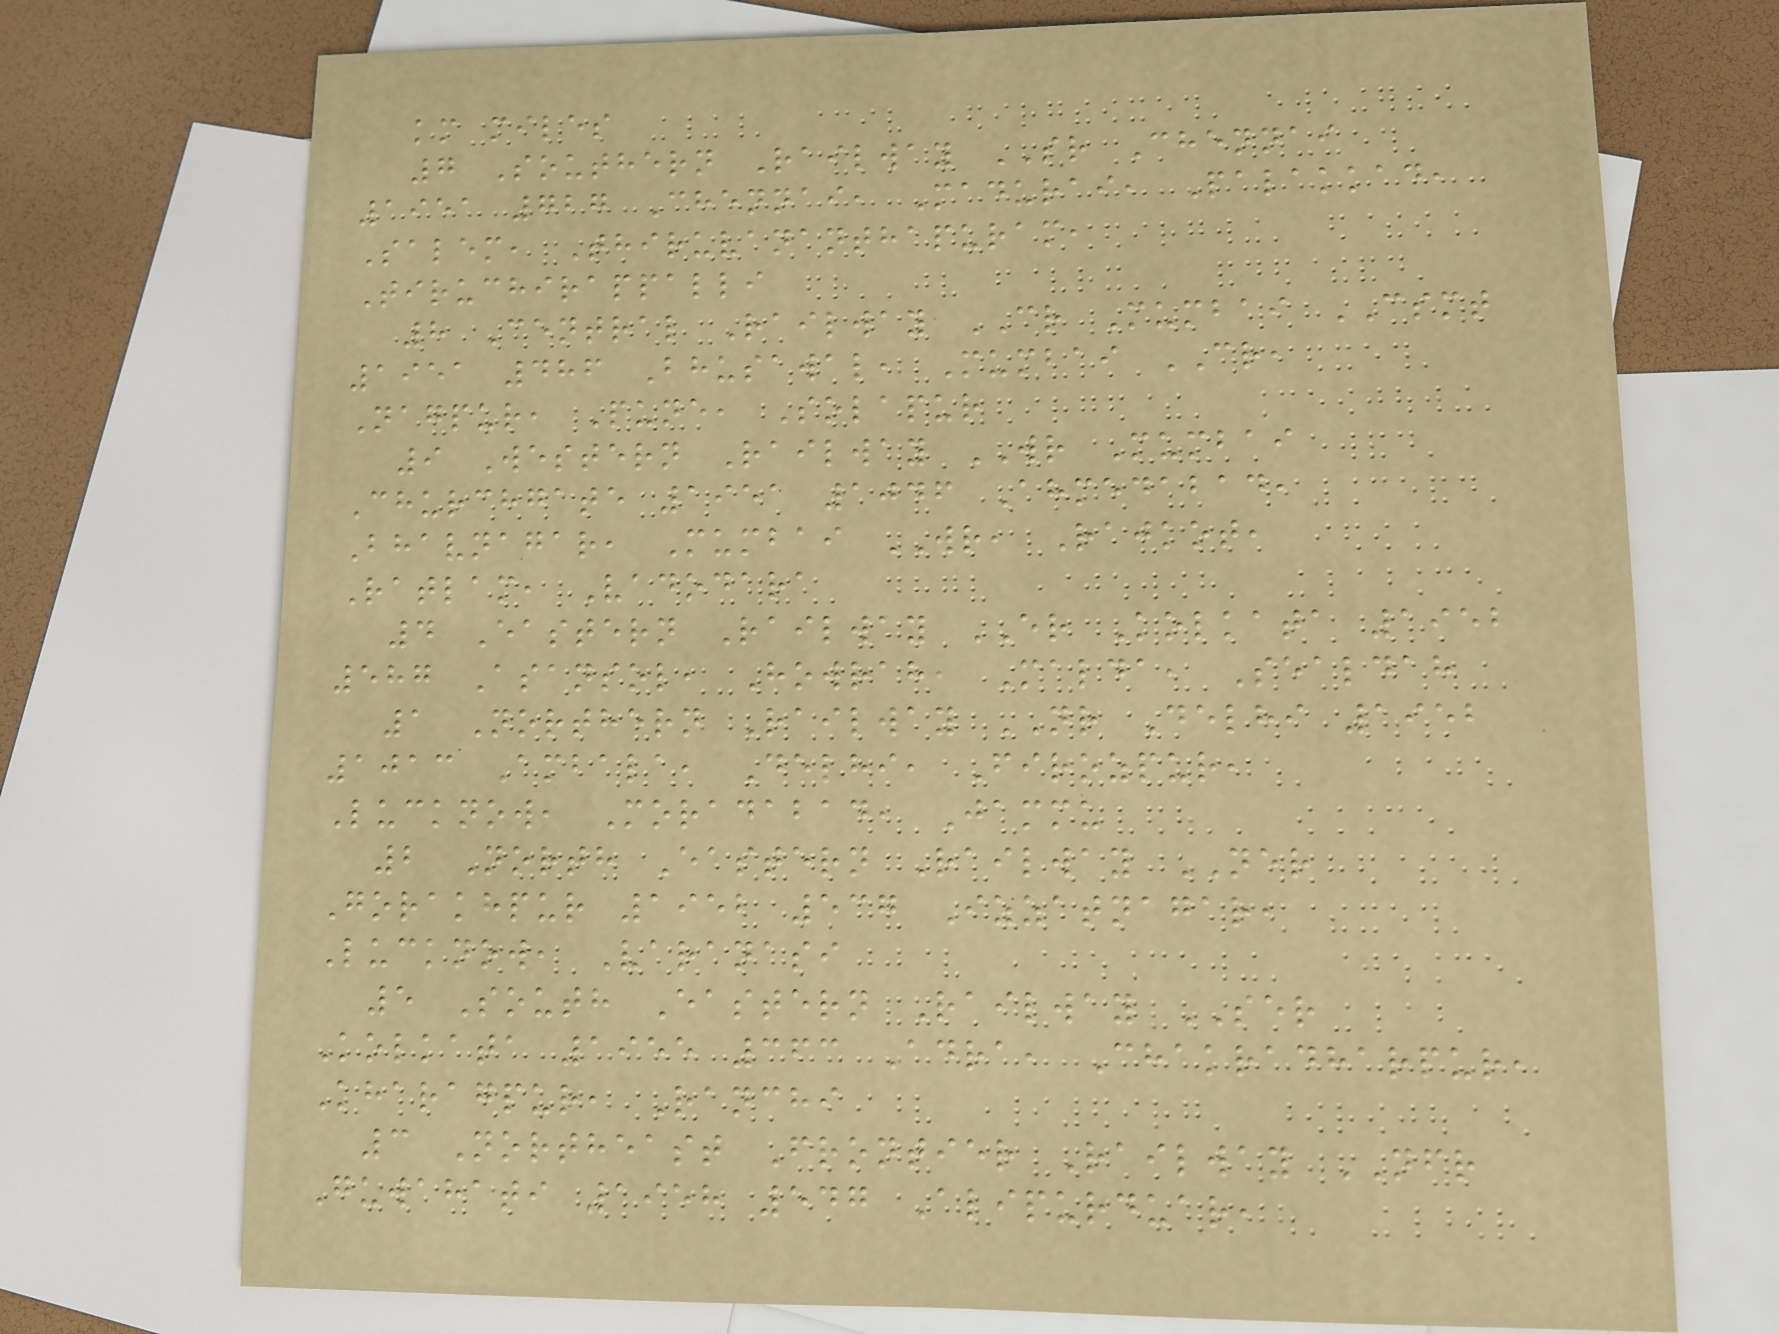km miles
7 Southern Railway SR Chennai
1951 727 Chennai, Madurai, Palakkad,
Salem, Thiruvananthapuram,
Tiruchirappalli
8 Central Railway CR Mumbai CSMT
1951 486 Bhusawal, Mumbai CR,
Nagpur, Pune, Solapur
9 Western Railway WR Mumbai
Churchgate 1951 1046 Ahmedabad,
Bhavnagar, Mumbai WR, Rajkot,
Ratlam, Vadodara
4 Eastern Railway ER Kolkata 1952
587 Asansol, Howrah, Malda, Sealdah
1 Northern Railway NR Delhi 1952
1013 Ambala, Delhi, Firozpur,
Lucknow, Moradabad, Jammu
2 North Eastern Railway NER
Gorakhpur 1952 537 Izzatnagar,
Lucknow, Varanasi
5 South Eastern Railway SER
Kolkata 1955 363 Adra, Chakradharpur,
Kharagpur, Ranchi
3 Northeast Frontier Railway NFR
Guwahati 1958 547 Alipurduar,
